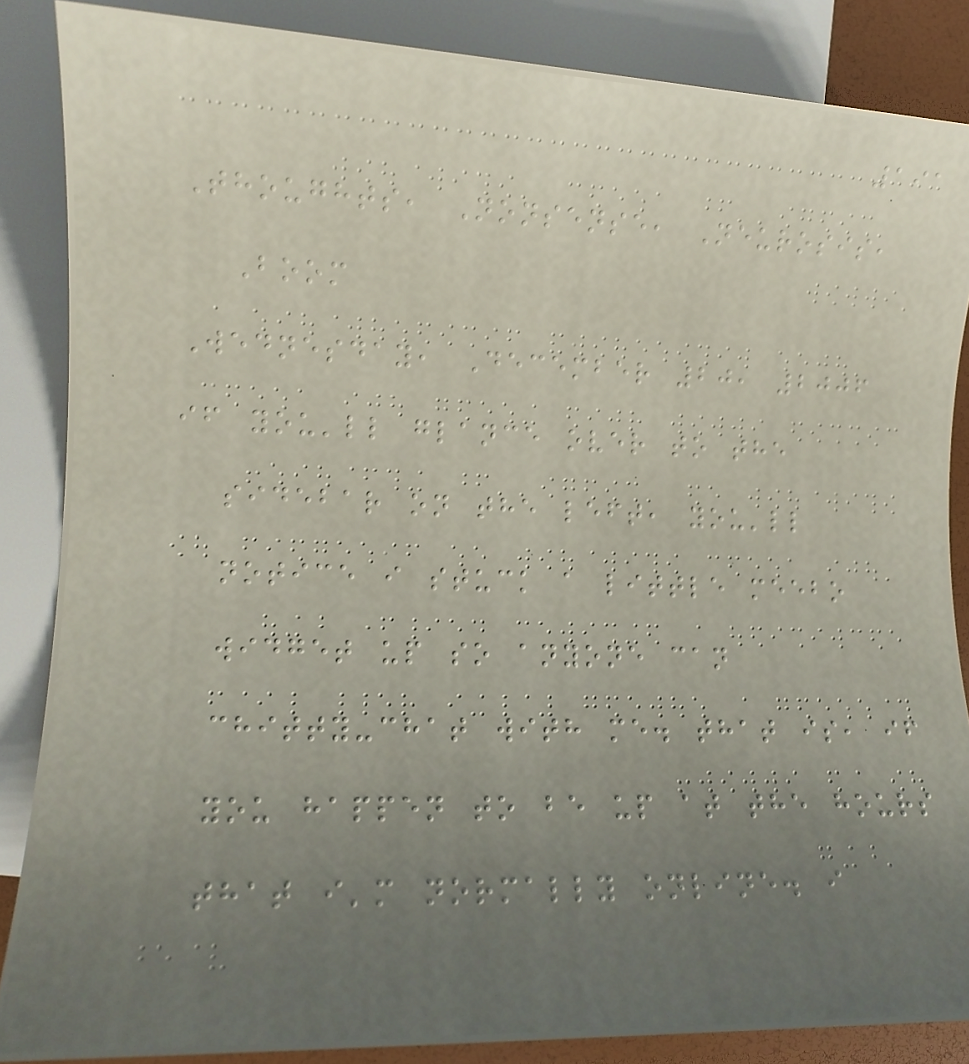191
Thoughts, Nonsense, Neurosis,
Boom
Wednesday, December 20, 2006
if you'll glance over to the
sidebar on the left, you'll
notice i stuck a little meebo
widget up so anyone can
chitty-chat with me. that is, if
you happen to be up at the hours
that i'm normally online. i
